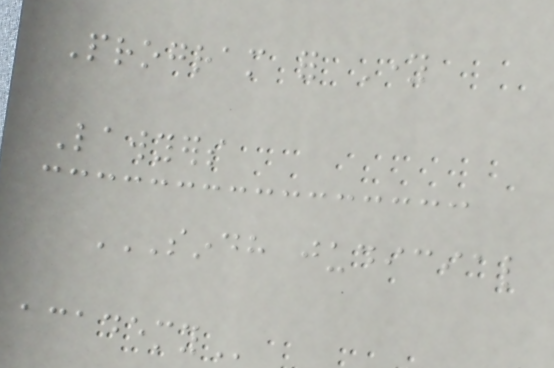Program for Young
Lawyers
SINDH JUDICIAL
ACADEMY
